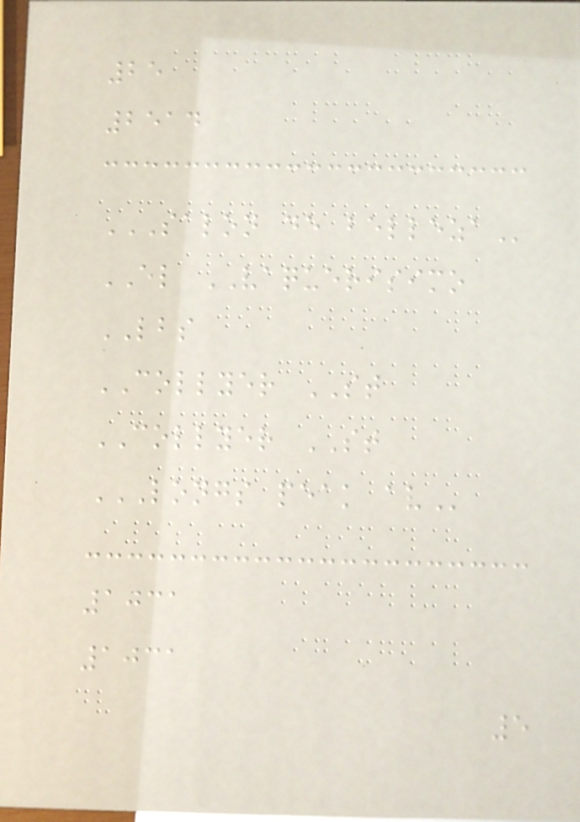25
2514
SALON DE BELLEZA
EL VAQUERISIMO
LBS
COLLYER ST
COLLYER ST
LONGS PEAK AV
1031
1031
5
